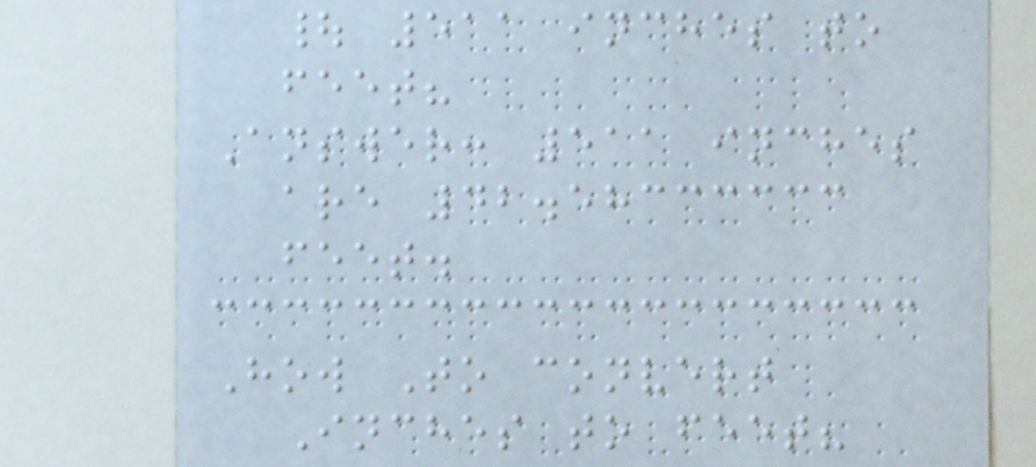| 511 inches to
feet?
Answer: 511 inches
are 42.58333333
feet.
How To convert
Inches to feet?
